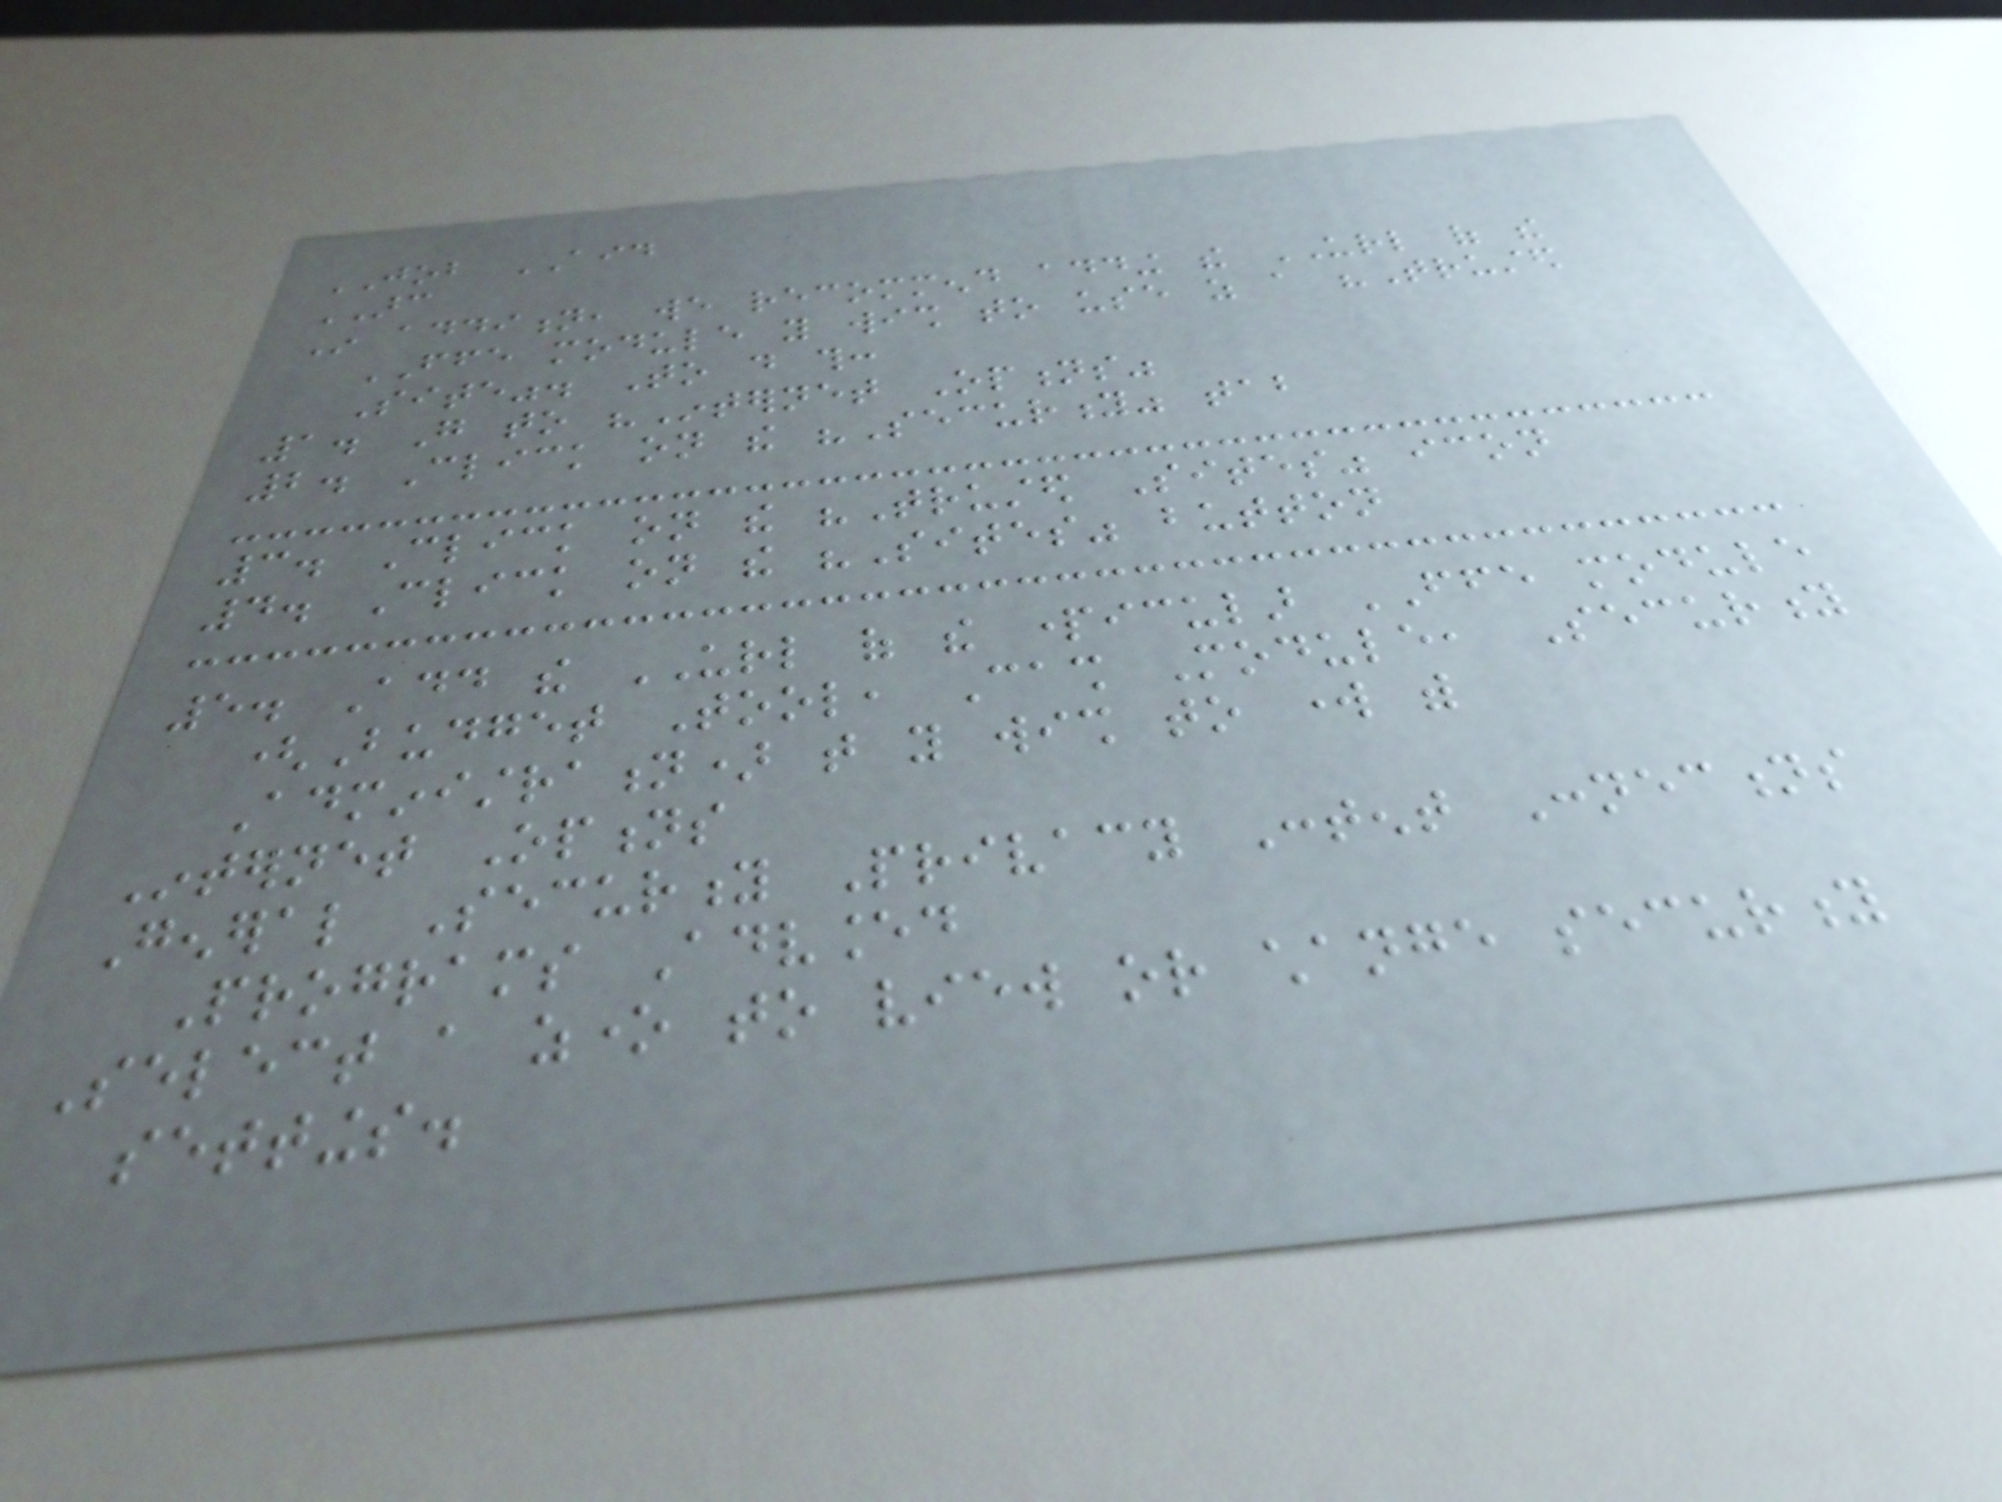JOB AID
ARC
In addition, we recommend adding the URL of the
FFE module you wish to use as a "Trusted
Site". To do this:
1. Go to "Internet Options"
2. Click on the "Security" tab
3. Click on the "Trusted Sites" icon
4. Click on the "Sites" button
5. Add the URL of the particular FFE module
(Budget Tool, Cash Module, Security
Administration) that you wish to work with
Internet Options
General Security Privacy Content Connections
Programs Advanced
Select a zone to view or change security
settings.
